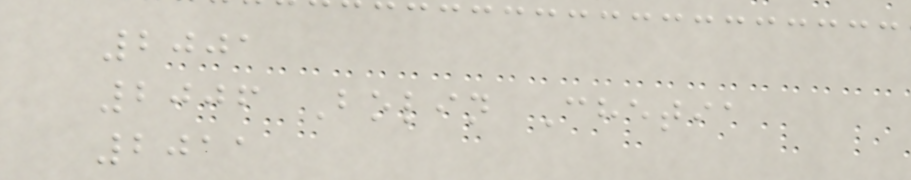2001
2006 Bolin Chetia
2011
